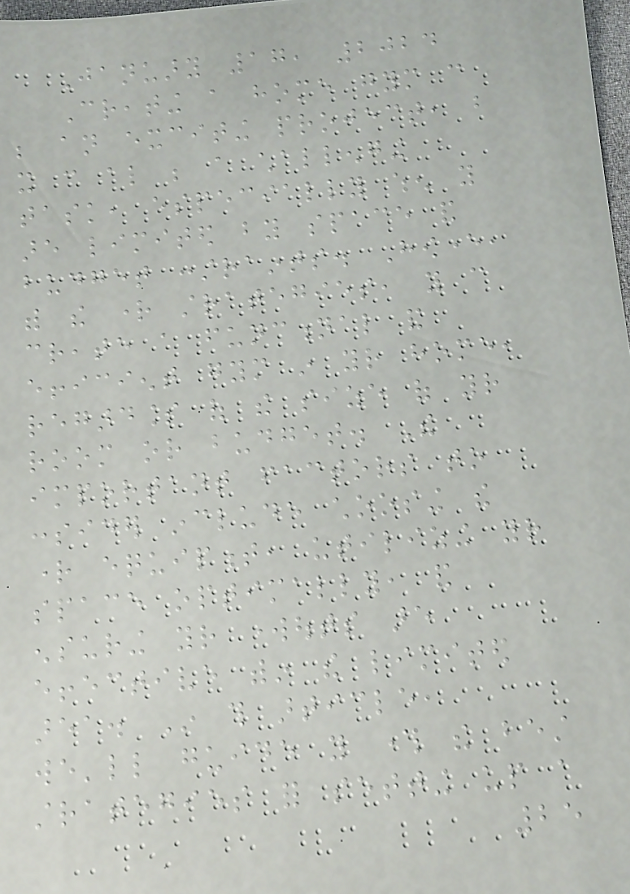January 17, 2024
Creating a home gym can
be an exciting project, but
it can also be a challenging
task, especially when you
are limited by space and
budget constraints. However,
with the right strategies, you can
create a functional and
efficient gym in your home,
regardless of the size of your
room or budget. The
important factors to
consider include choosing the
right equipment, utilizing your
space optimally, and
ensuring your workouts are
effective within the limited
area. In this article,
we'll guide you through the best
strategies for setting up a
25
